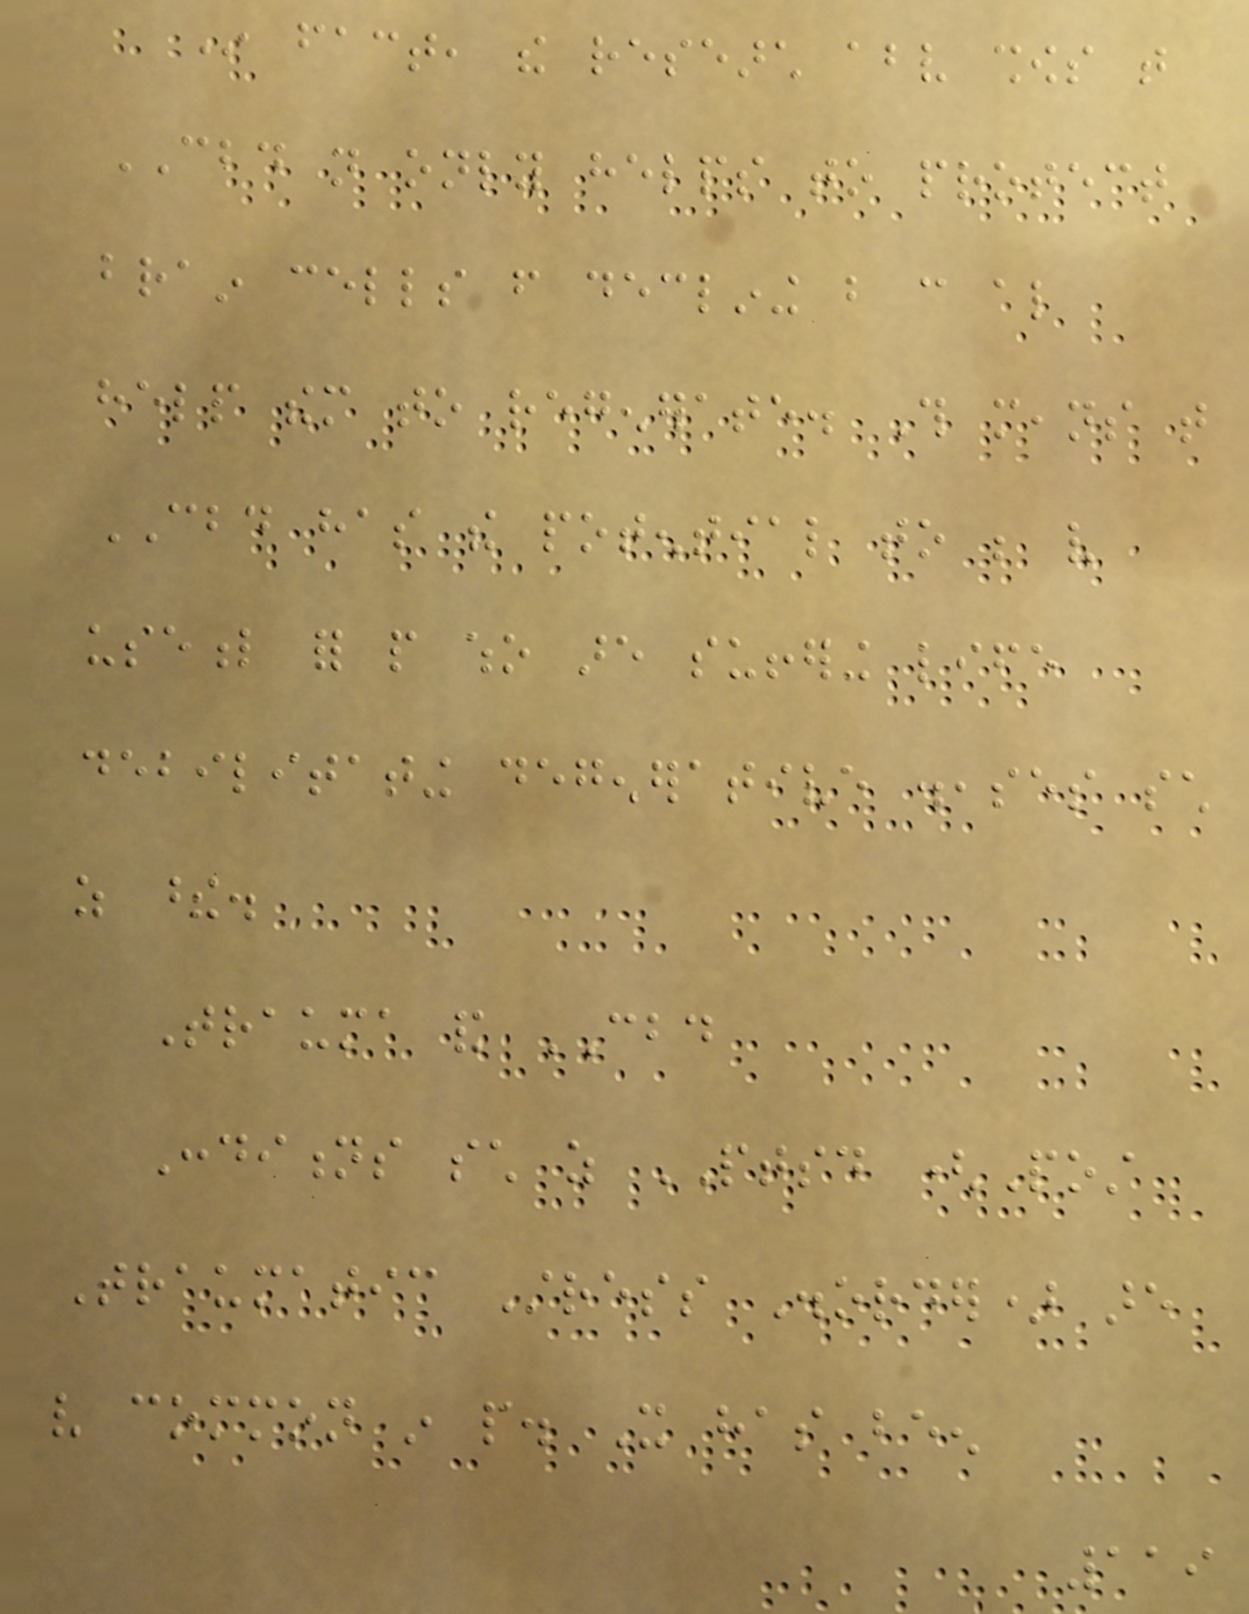In fact, the research above shows that
CBD not only helps to protect
brain cells from declining but can also
help them to regenerate. This means that
CBD has the potential to be very
useful for people who are suffering life
debilitating degenerative diseases such
as these.
Trauma and CBD
Conditions such as PTSD (Post
Traumatic Stress Disorder) are
very common in people. It has been
119
